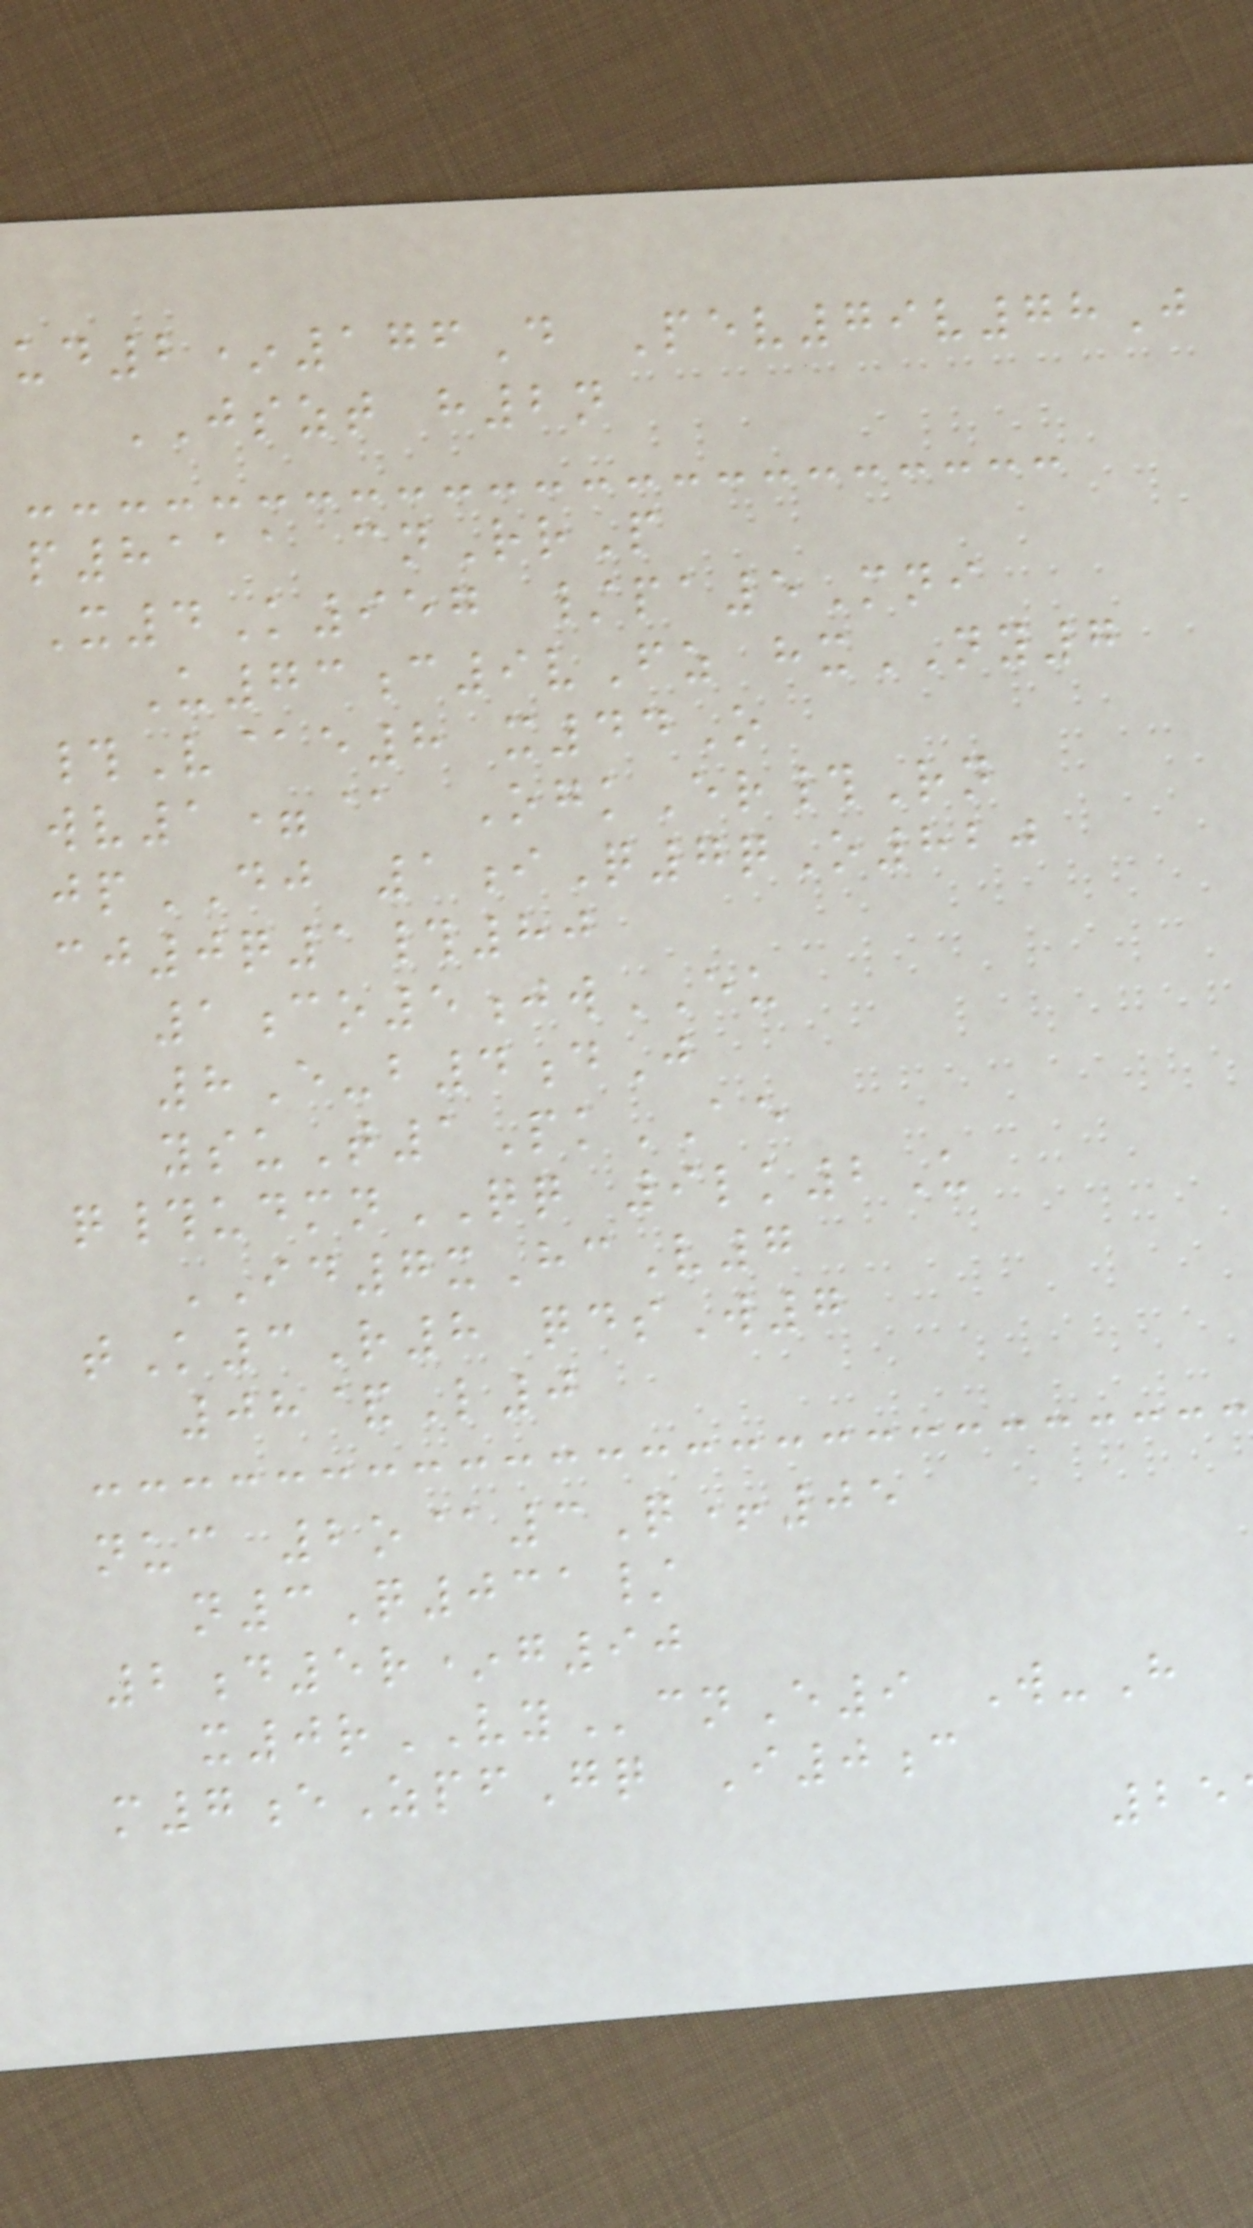ud2*176D Pev79v78J
JSZT h2n
p8111 cnRrP
X4K957 /pa5Mni
U73c9vFz hxNY7
#V@e8 x44O
wv1=@ OgkEr#Rn
jpDJ 1iQ7qO820
cj0q1#80
1co5jwEU
8E-b4dJ
ysuT1PkAE
q#udmnQQ 9lk2U
ID7xHcV7
tK3R8 qdsW7
08&L0
nuc 2o@3Q+05
n3Q031/
2d5r*g90
x0rVYcnE9 W-H
m7eZpfGq I0c
